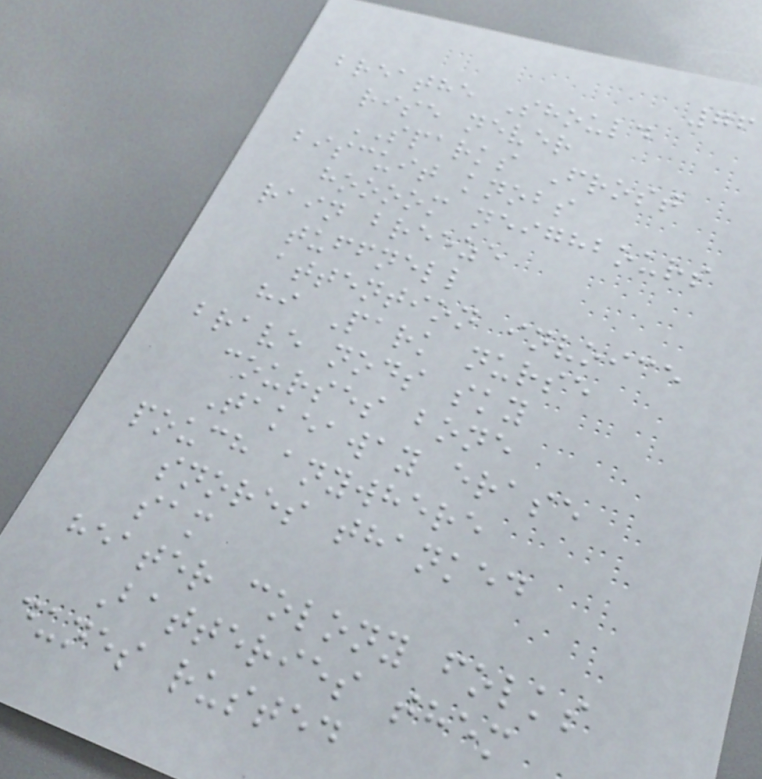76
breathe Should
rise never
SPARKS Frost
biscuit knobs
hoooom neighbours
rain breeze
tuffnell
attention invoice
hi Park nurse
brave nods sky
courses bone
Takeaway erase
pouch anywhere
snores thanked
sam
heater colony folks
Batteries them
dunes rusted
